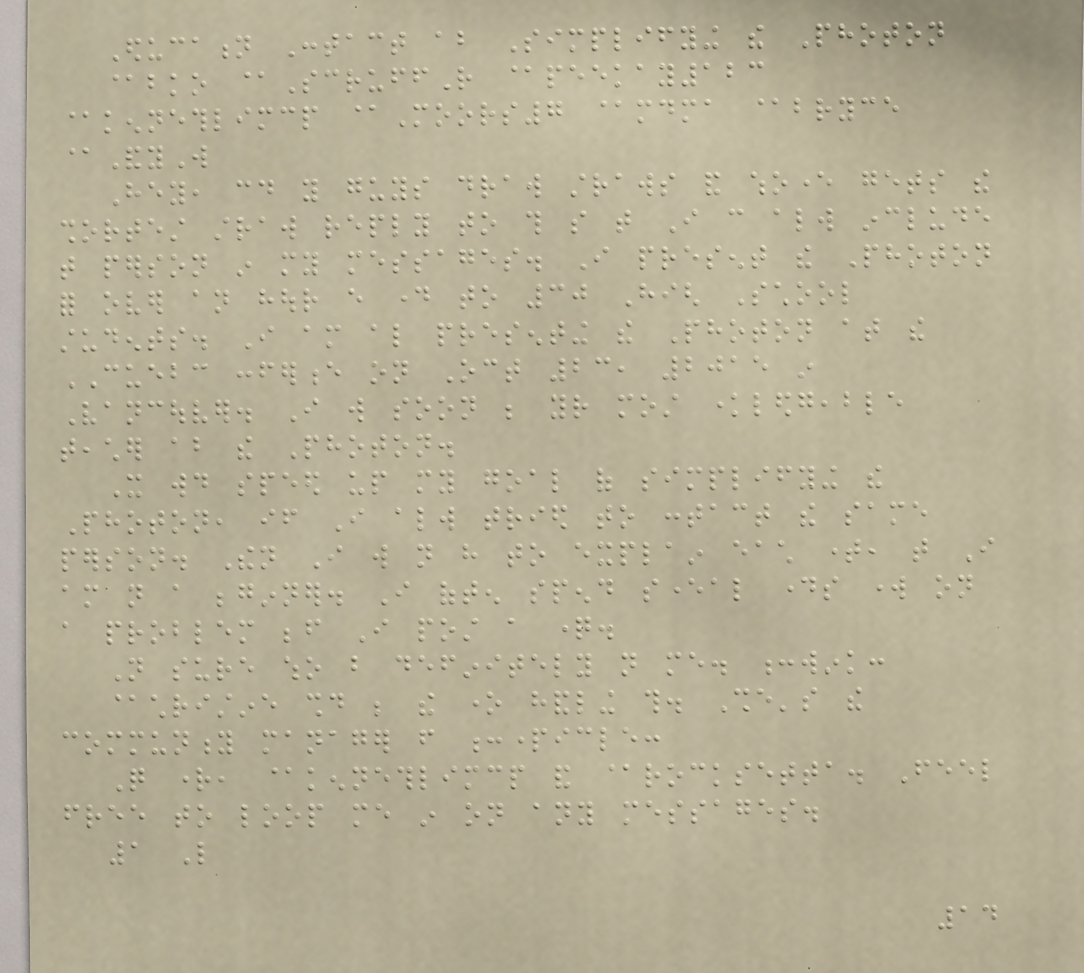Education Contact about Simplifying the Photon
@bko @ScruffR @peekay123
@kennethlimcp @Moors7 @mdma @bryce
@AndyW
Hey, could you guys draw straws and whoever gets the
shortest straw reply to this so that I can always include
that person in my messages. I present the Photon
for over an hour every day to 30 High School
students. I am also presenting the Photon at the
CUEBC conference on Oct 23, 2015 in
Vancouver. I will soon be your most knowledgeable
teacher about the Photon.
It would speed up my goal of simplifying the
Photon, if I always tried to contact the same
person. Then I will not have to explain each time, that I
am not a beginner. I often spend several days work on
a problem before I post a question.
Not sure who but definitely not me. :wink:
@christine should be the one handling this. She's the
community manager from :particle:
Quite right, @kennethlimcp and @rocksetta. Feel
free to loop me in on any messages.
1 Like
14
